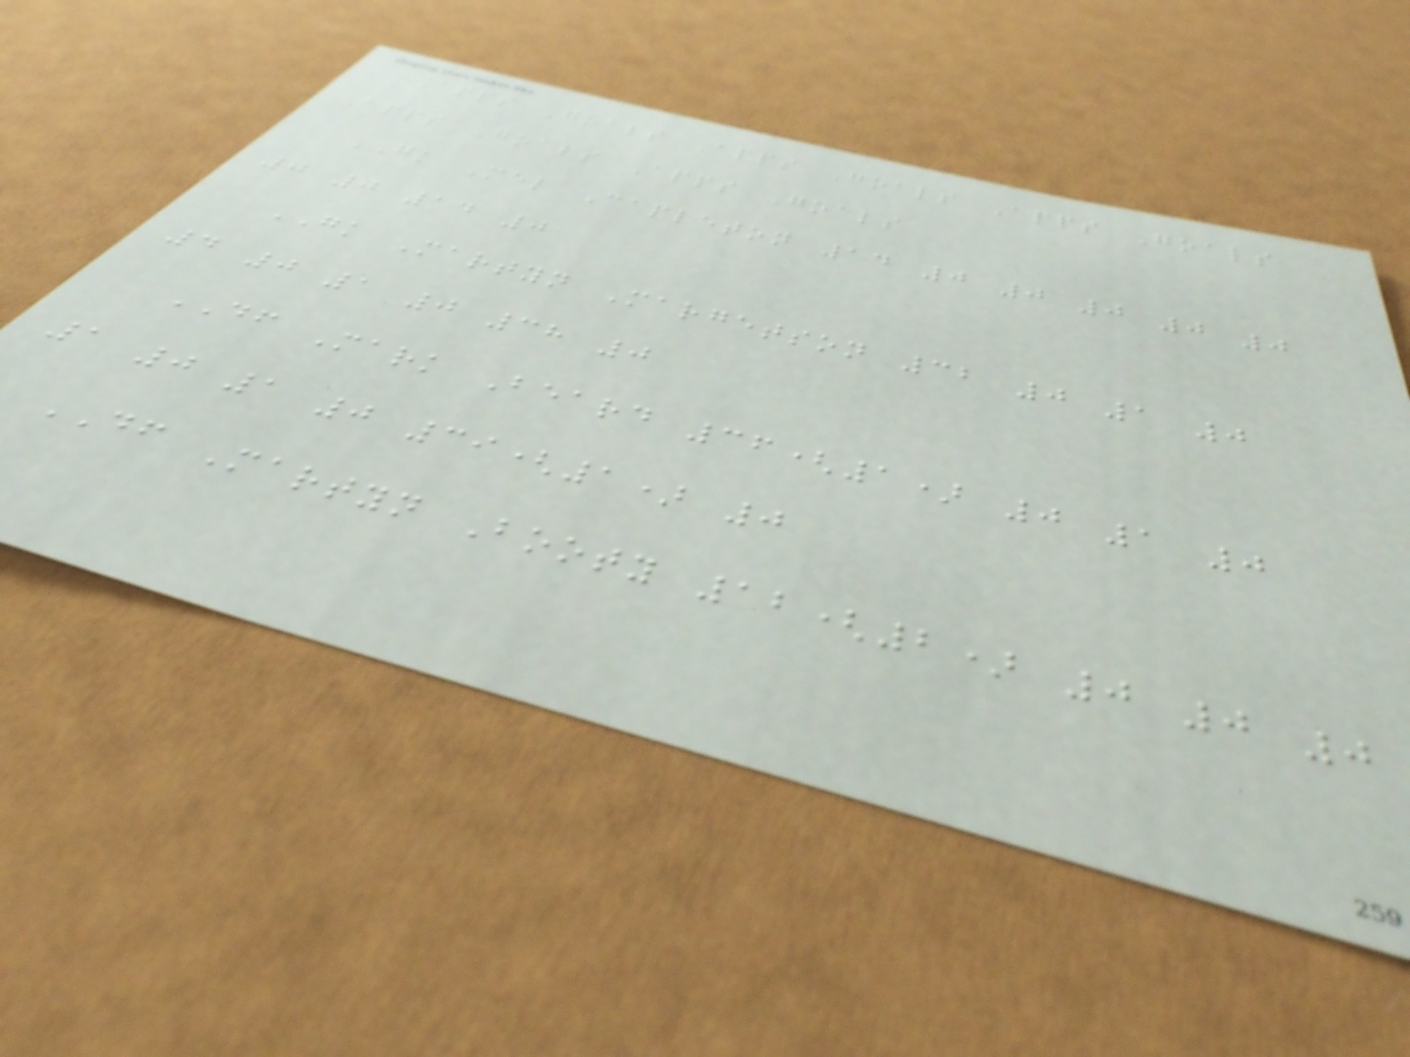Apps Goals Apps Goals Apps Goals
Apps Goals Apps Goals
GK Mel Capleton 14 0 0 0 0 0
0 0 14 0
GK Martyn Margetson 32 0 1 0
4 0 1 0 38 0
DF Mark Beard 36(1) 0 1 0
1 0 1 0 39(1) 0
DF Martyn Booty 12(2) 0 0 0
